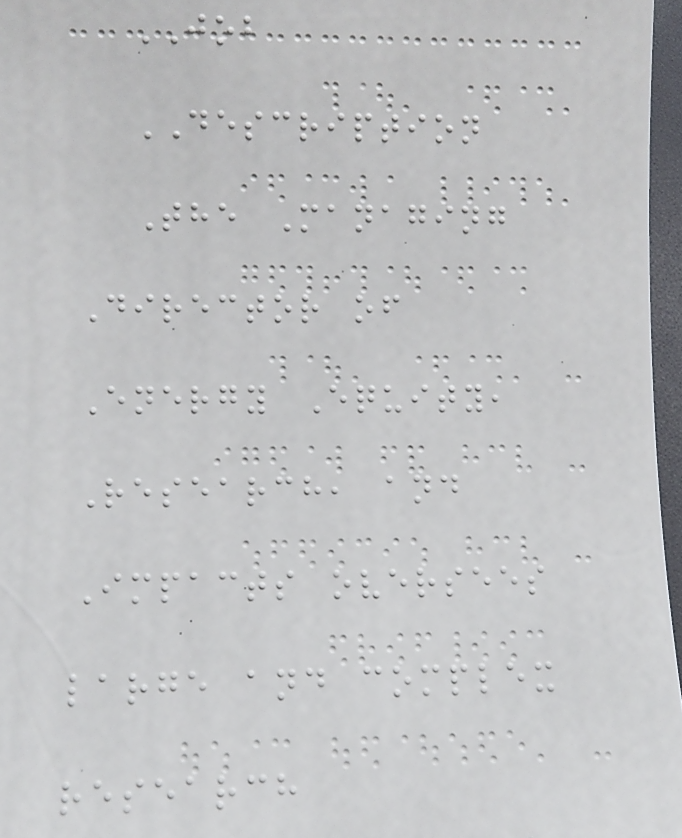JOB
DESCRIPTION
The Managing
Director of
Energy Equity,
Research, and
Impacts oversees
large and complex
research
